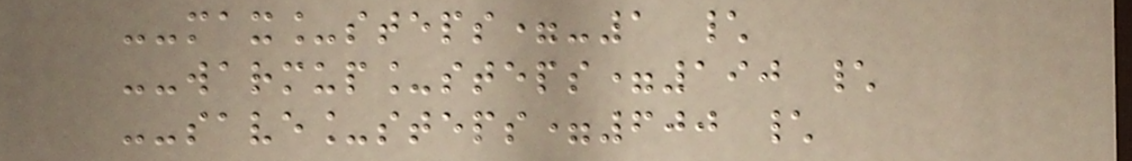--max_steps=-1 \
--warmup_steps=190 \
--save_steps=600 \
